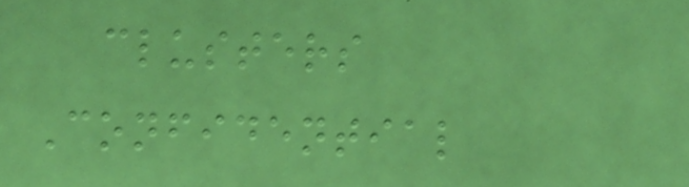clusters
Confidential
